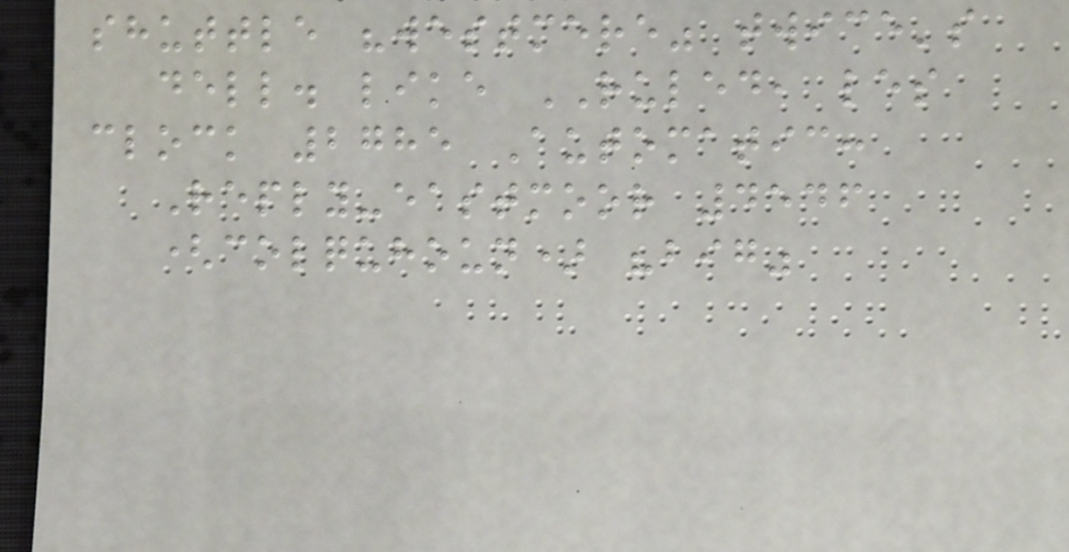shuttle "westmere" twice's
dell. like RULED, les
clock 2785 Automatic:
Reply-eastmoor 4546
(colquhoun) "big"
